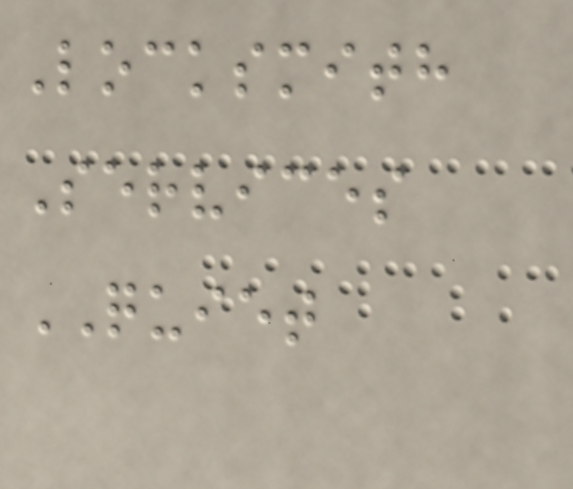Locksmith
Services
QUIET
